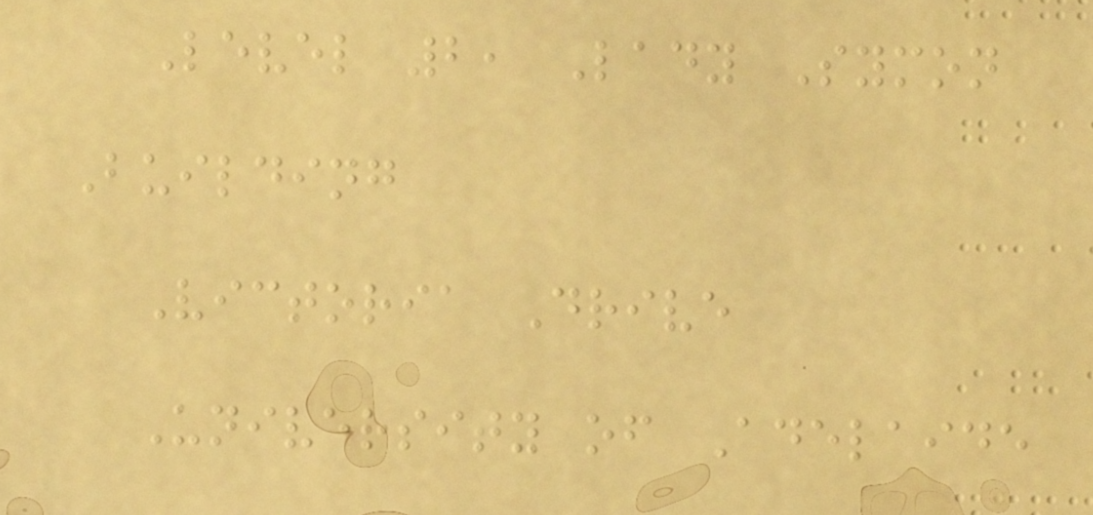Level 2, Lady Symon
Building
Victoria Drive
University of Adelaide
